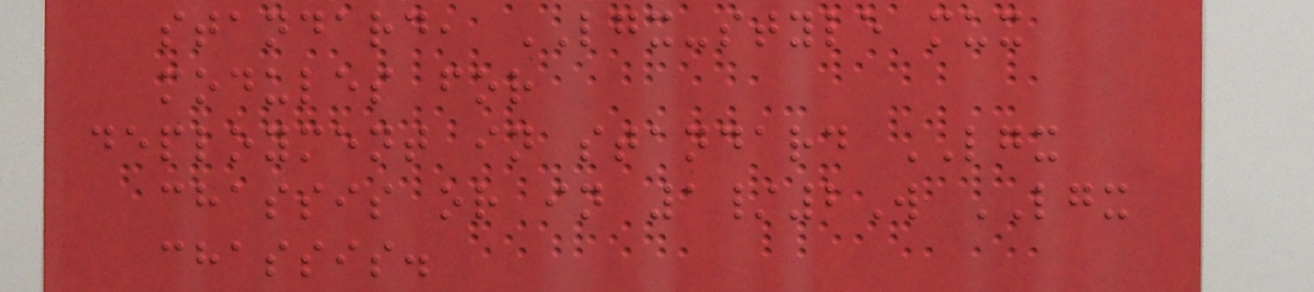standard, LGX-style mux
modules for
deployment in standard LGX
chassis or in 1/2W LGX
chassis.
